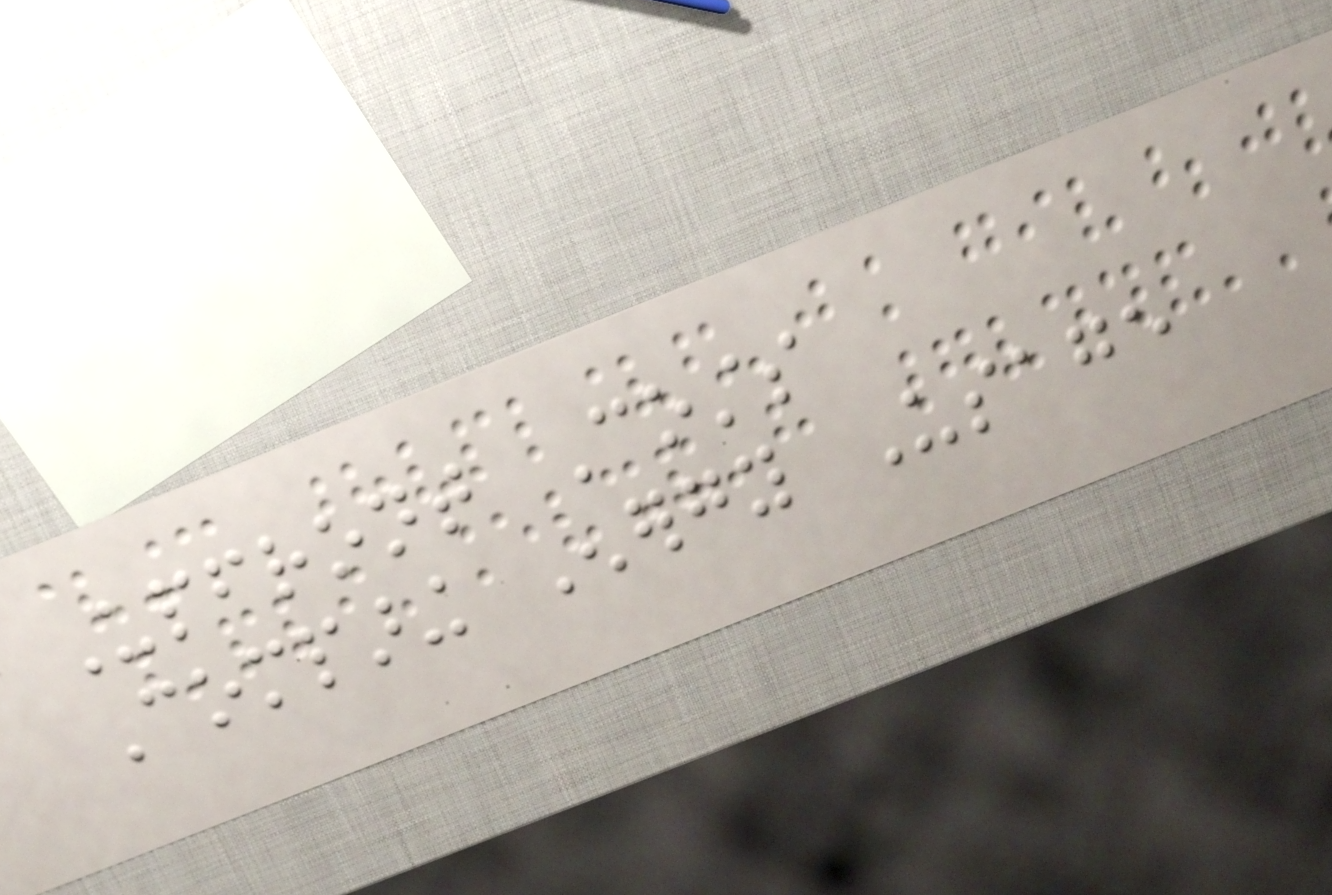Upfront Costs
Comparing Energy Usage
